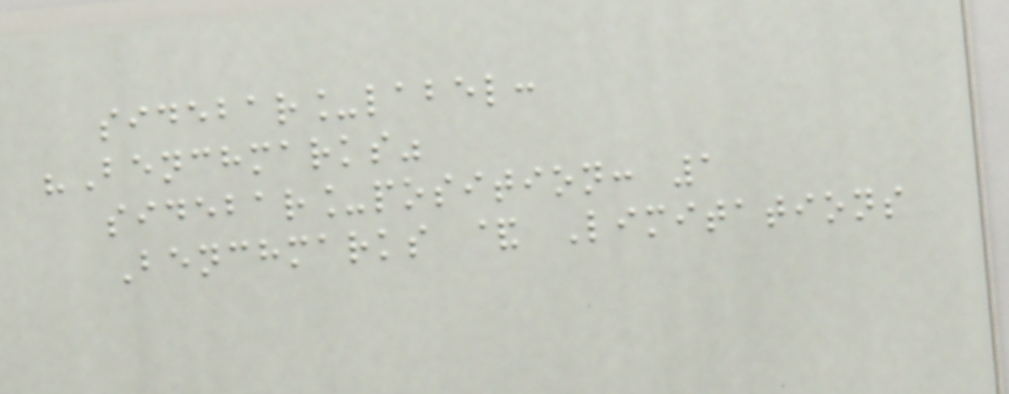sidebar_label:
"Benchmarks"
sidebar_position: 1
Benchmarks & Limitations
